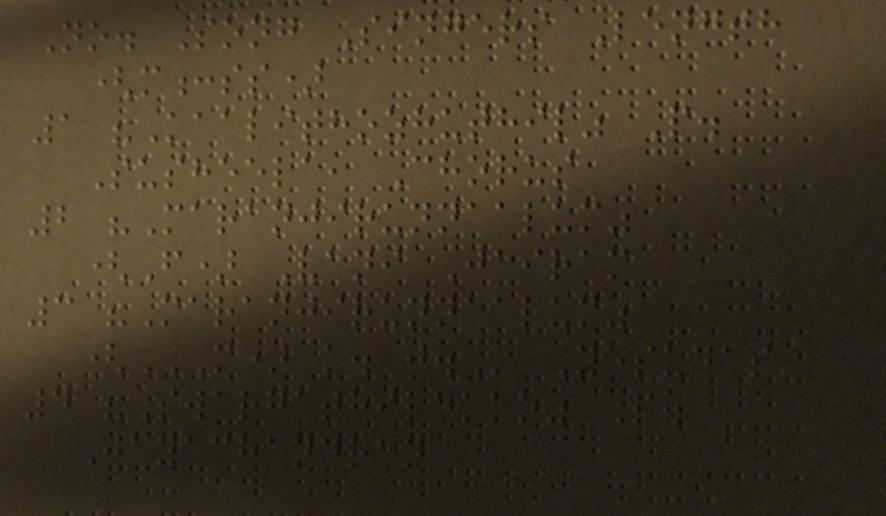No. Song Singers Length
(m:ss)
1 "Kaalithozhuthil" P.
Susheela, Chorus
2 "Maranjirunnaalum"
(F) Vani Jairam
3 "Maranjirunnaalum"
(M) K. J. Yesudas
4 "Swargathilekko" P.
Jayachandran
